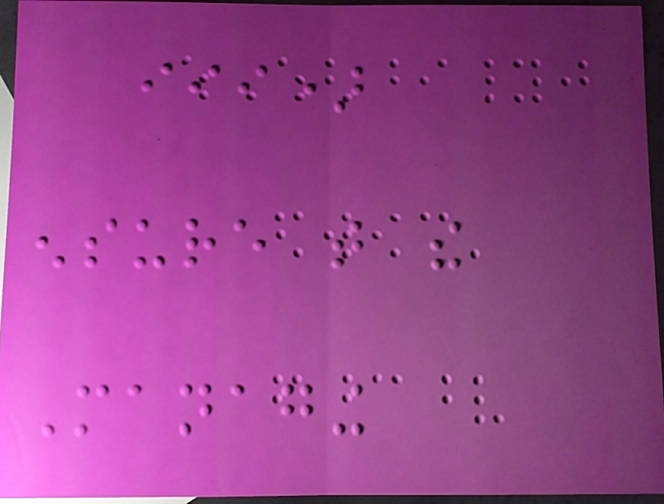iii)
ensure that the
Managing
